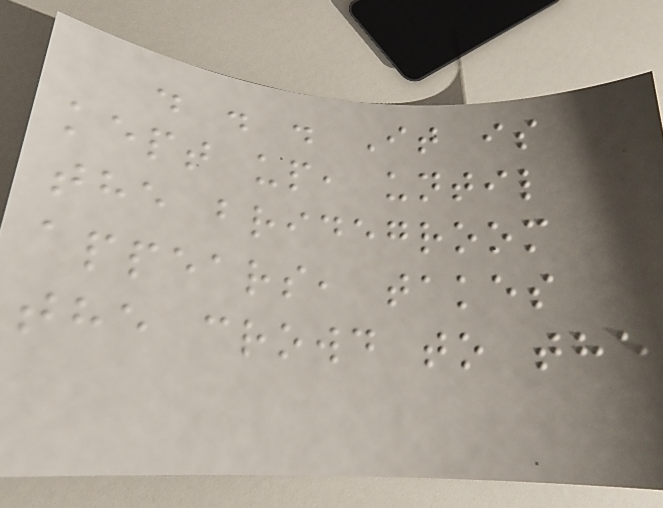. . . It is
kept up, until
the bridegroom
appears, takes
the crowd to the
